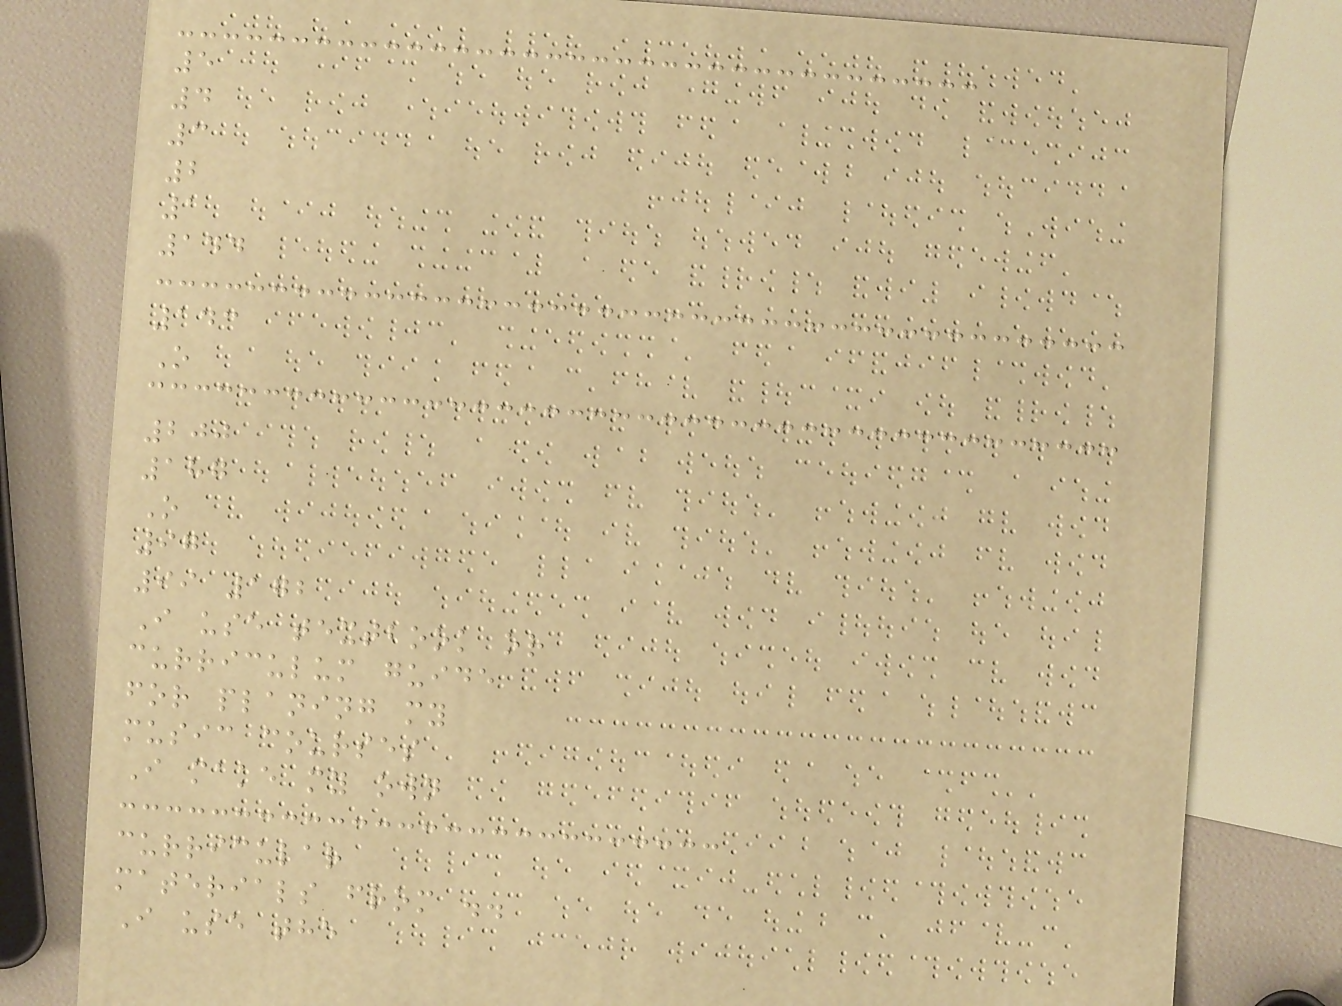5
4
3
2
1
144
143
O
200
187
O
97
99 172
I use textbook or
curriculum guide
for planing my
music courses
I make my own
curricular
materials from ..
I use the
